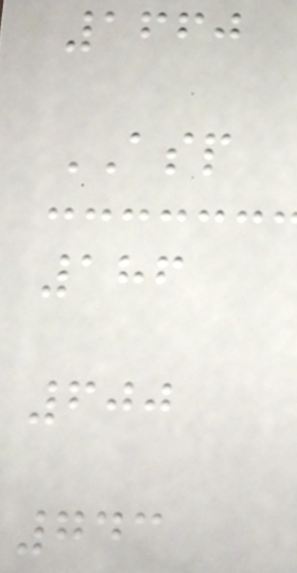1660
ASP
186
600
743
